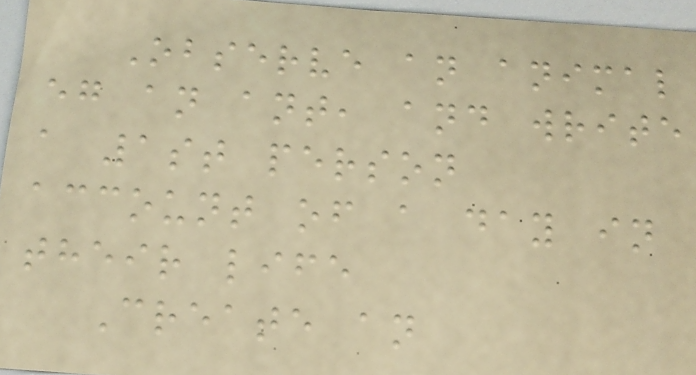Observe an animal
eg an ant, and write
a 1st person
account of a day in
their life
Create an
